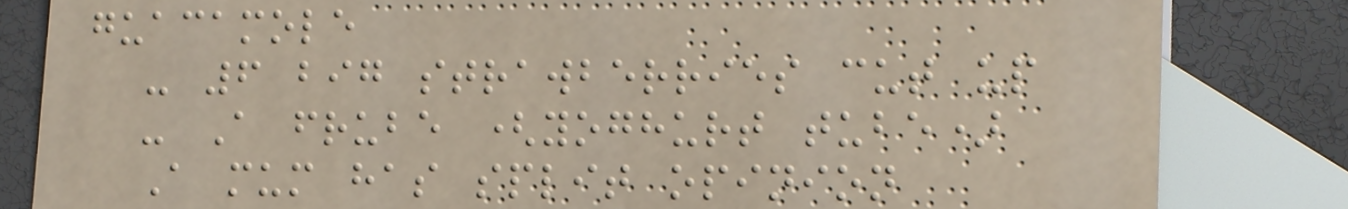guacamole
- 6 big strawberries cut up
- A frube (yoghurt tube)
A mum has split opinion
